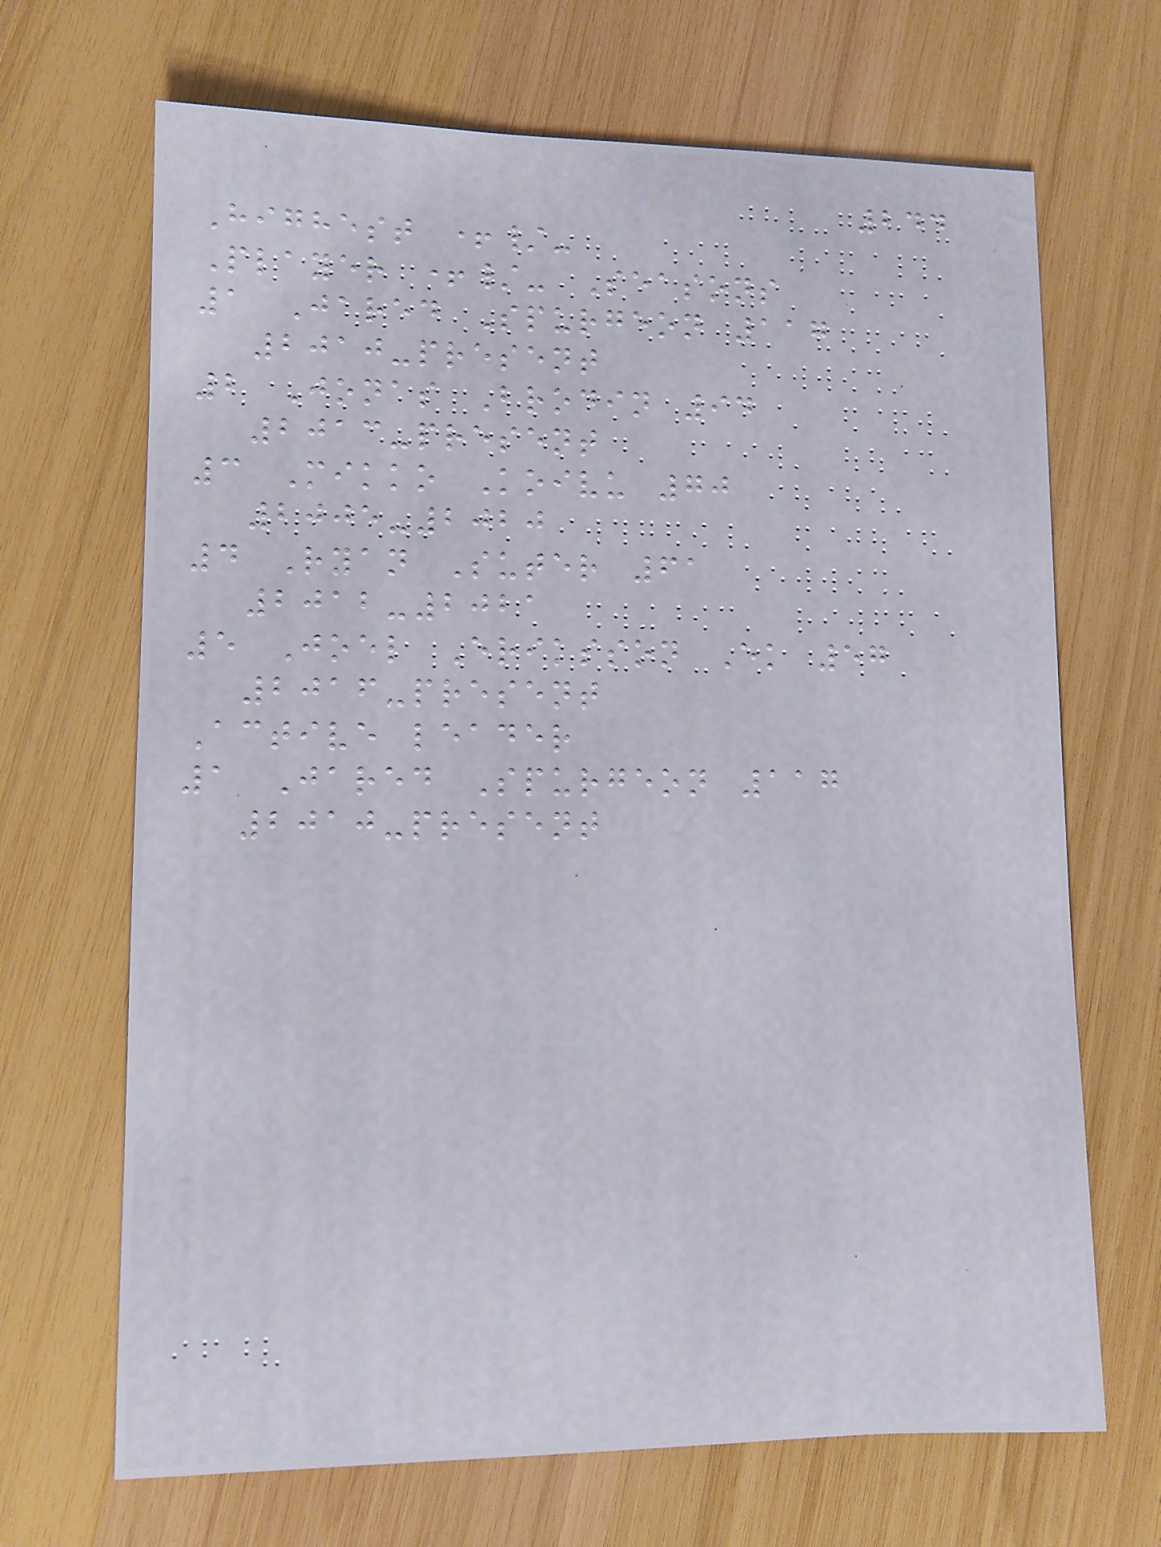244
Highest +/-
Player +/- Seasons
1 Jared Spurgeon 117
2010-present
2 Jonas Brodin 94
2013-present
3 Mikko Koivu 70
2005-2020
4 Ryan Suter 61
2012-2021
5 Joel Eriksson Ek 57
2016-present
Active leader
1 Jared Spurgeon 117
2010-present
